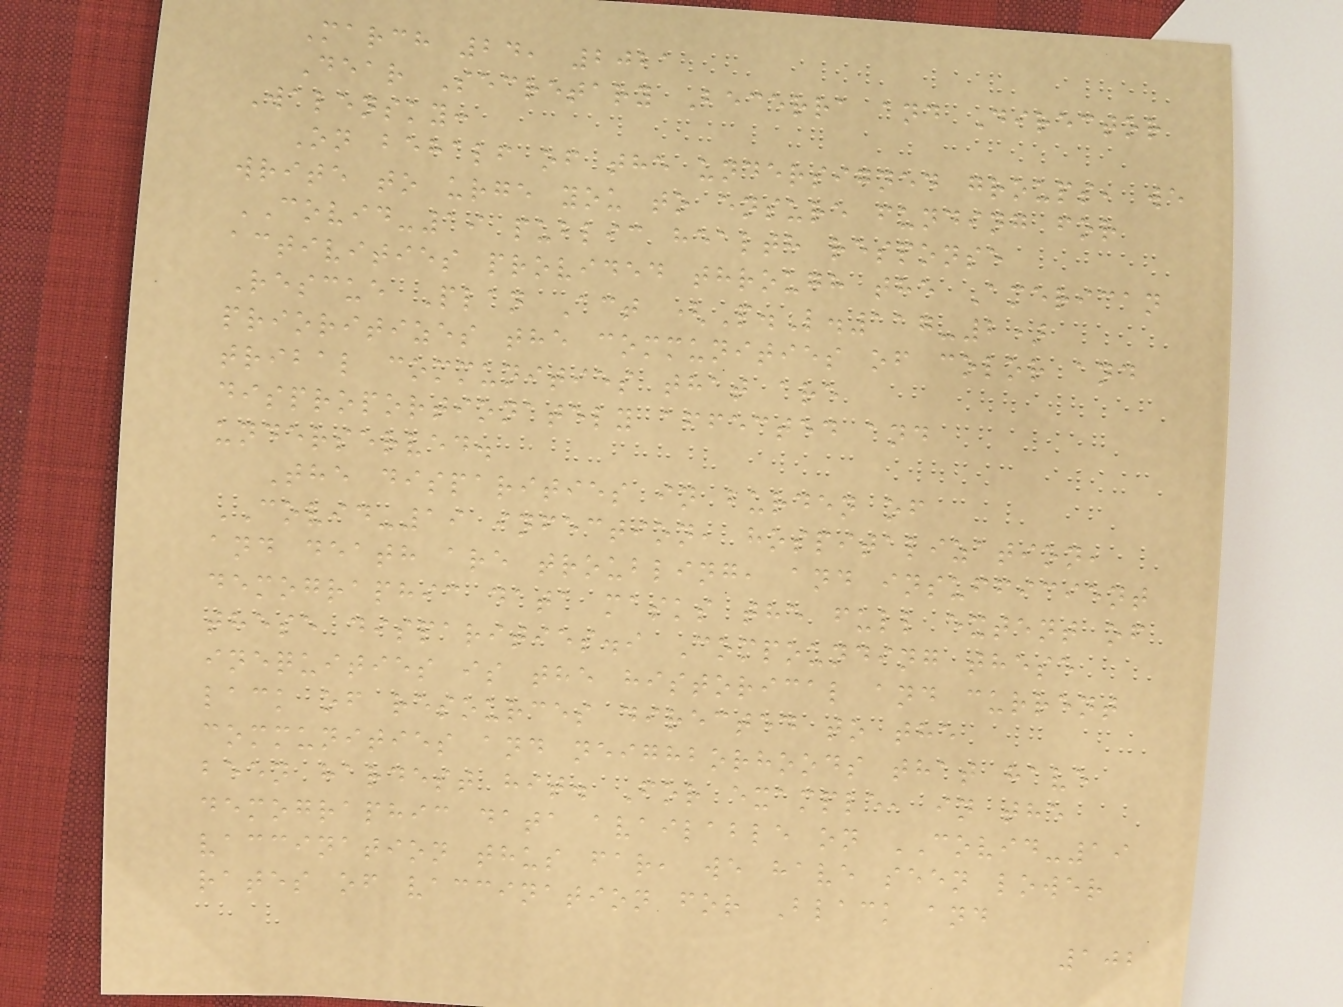March 24, 2021
Dear Secretary Becerra and Director
Walensky:
On behalf of the undersigned groups, we
write to urge you to ensure funding for
COVID-19 public health response
activities provided through the American
Rescue Plan Act (P.L.117-2)
prioritizes the communities of color and
tribal communities that are
disproportionately affected and
underserved.
The disparities in burden of
COVID-19 infection, hospitalization,
and death are troubling, and insufficient
demographic data masks the full extent of
these disparities.i Compounding these
inequities is the historical and current
lack of resources directed to the
communities and neighborhoods that have
been hardest hit. For example, in the
demographic data available on COVID-19
vaccination thus far, we have seen lower
rates of vaccination for Black and
102
